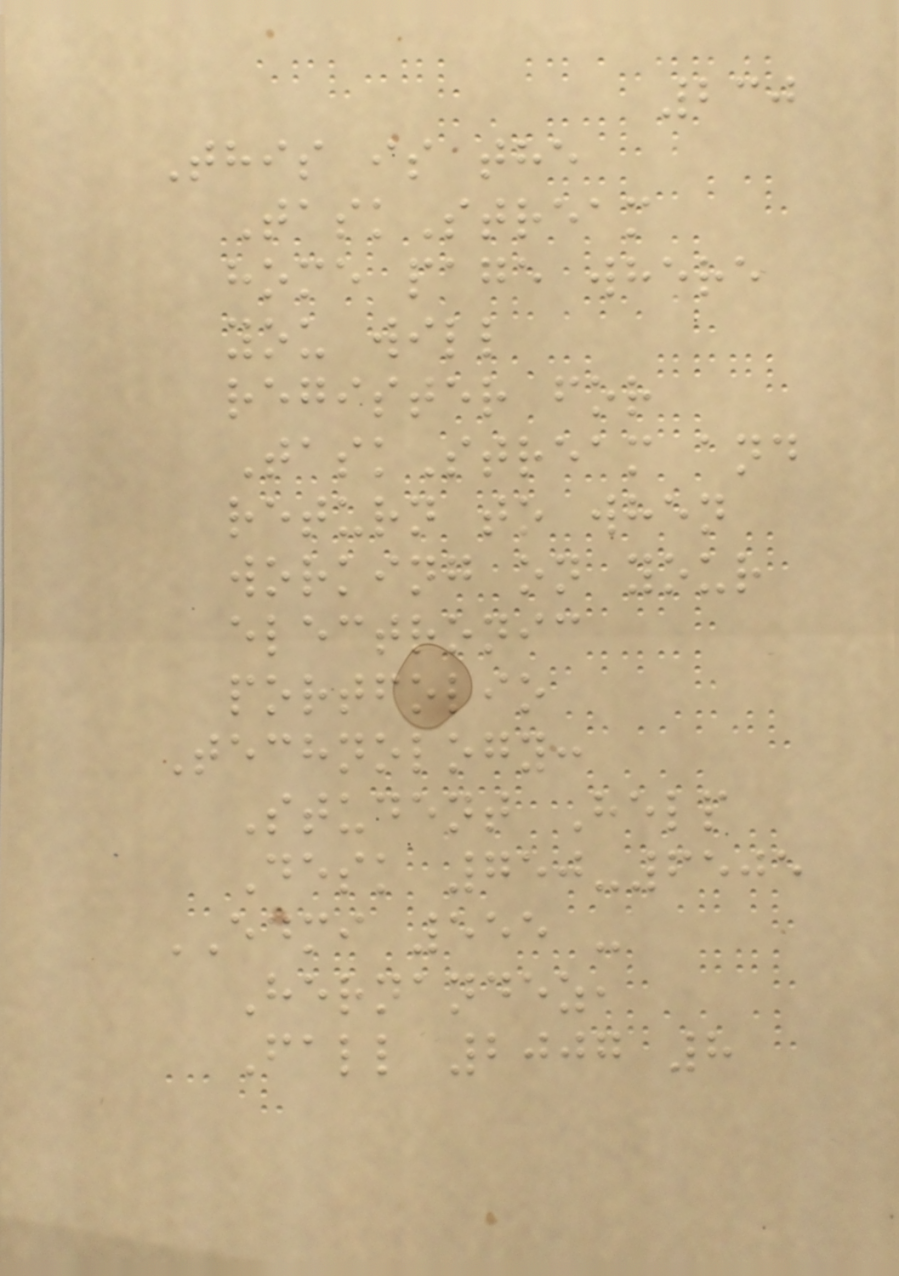230
This is the
TaskStream
home page where
you will
register for
TaskStream and
return to when
working on your
electronic
portfolio
Technology:
Student Help
Desk 750-6505
EDMI 555 -
Hernandez,
Fall 2007 8
